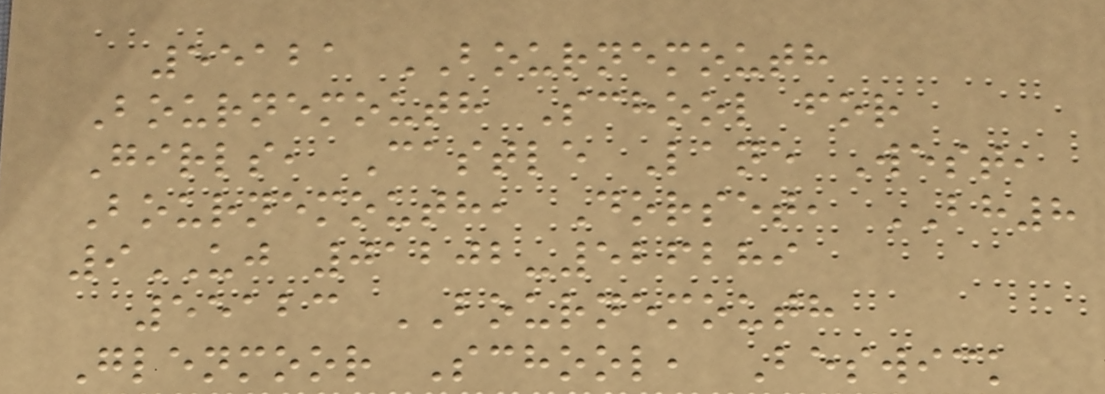55121 BOURNEMOUTH
Bournemouth School for
Girls, Castle Lane West,
Bournemouth, Dorset, BH8
9UJ 01202-526289
55123 BOURNEMOUTH
Glenmoor School, Beswick
